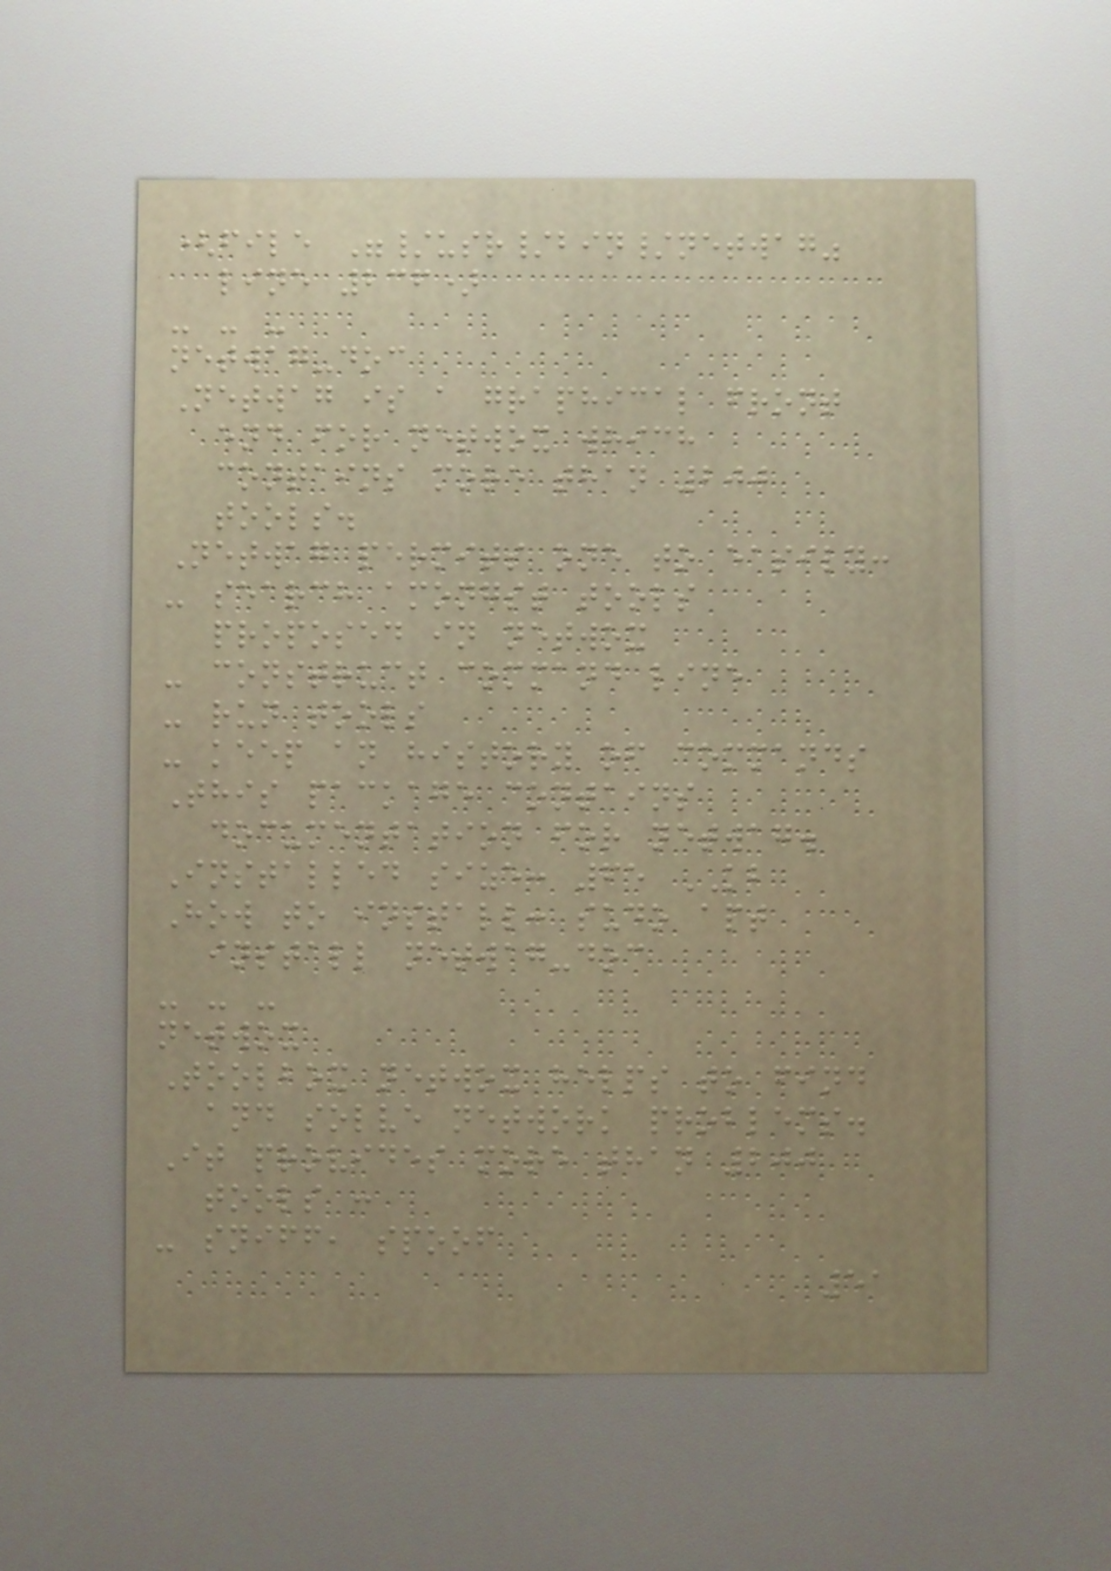(file "/usr/bin/netwag"
line 236)
- - -
netwag-doc
Netwag is a graphical front
end for netwox which
contains more than 200
tools.
Netwag permits one to easily:
- search amongst tools
proposed in netwox
- construct command line
- run tools
- keep an history of commands
This package contains
documentation for netwag.
Installed size: 65 KB
How to install: sudo apt
install netwag-doc
- - -
netwox
Toolbox netwox helps to find
and solve network problems.
It provides more than 200
tools :
- sniff, spoof
51
